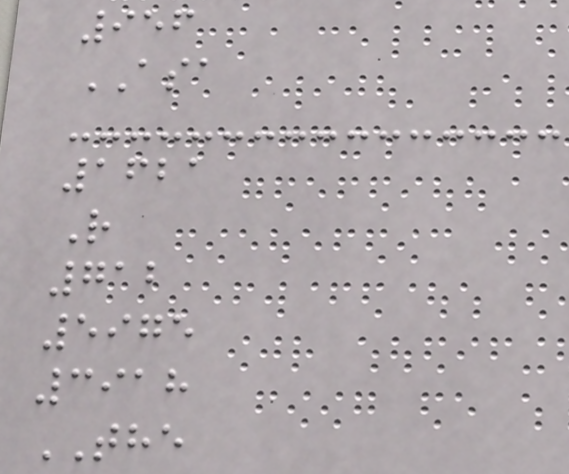956
ASA
1621
R
712
5975
3918
THE
